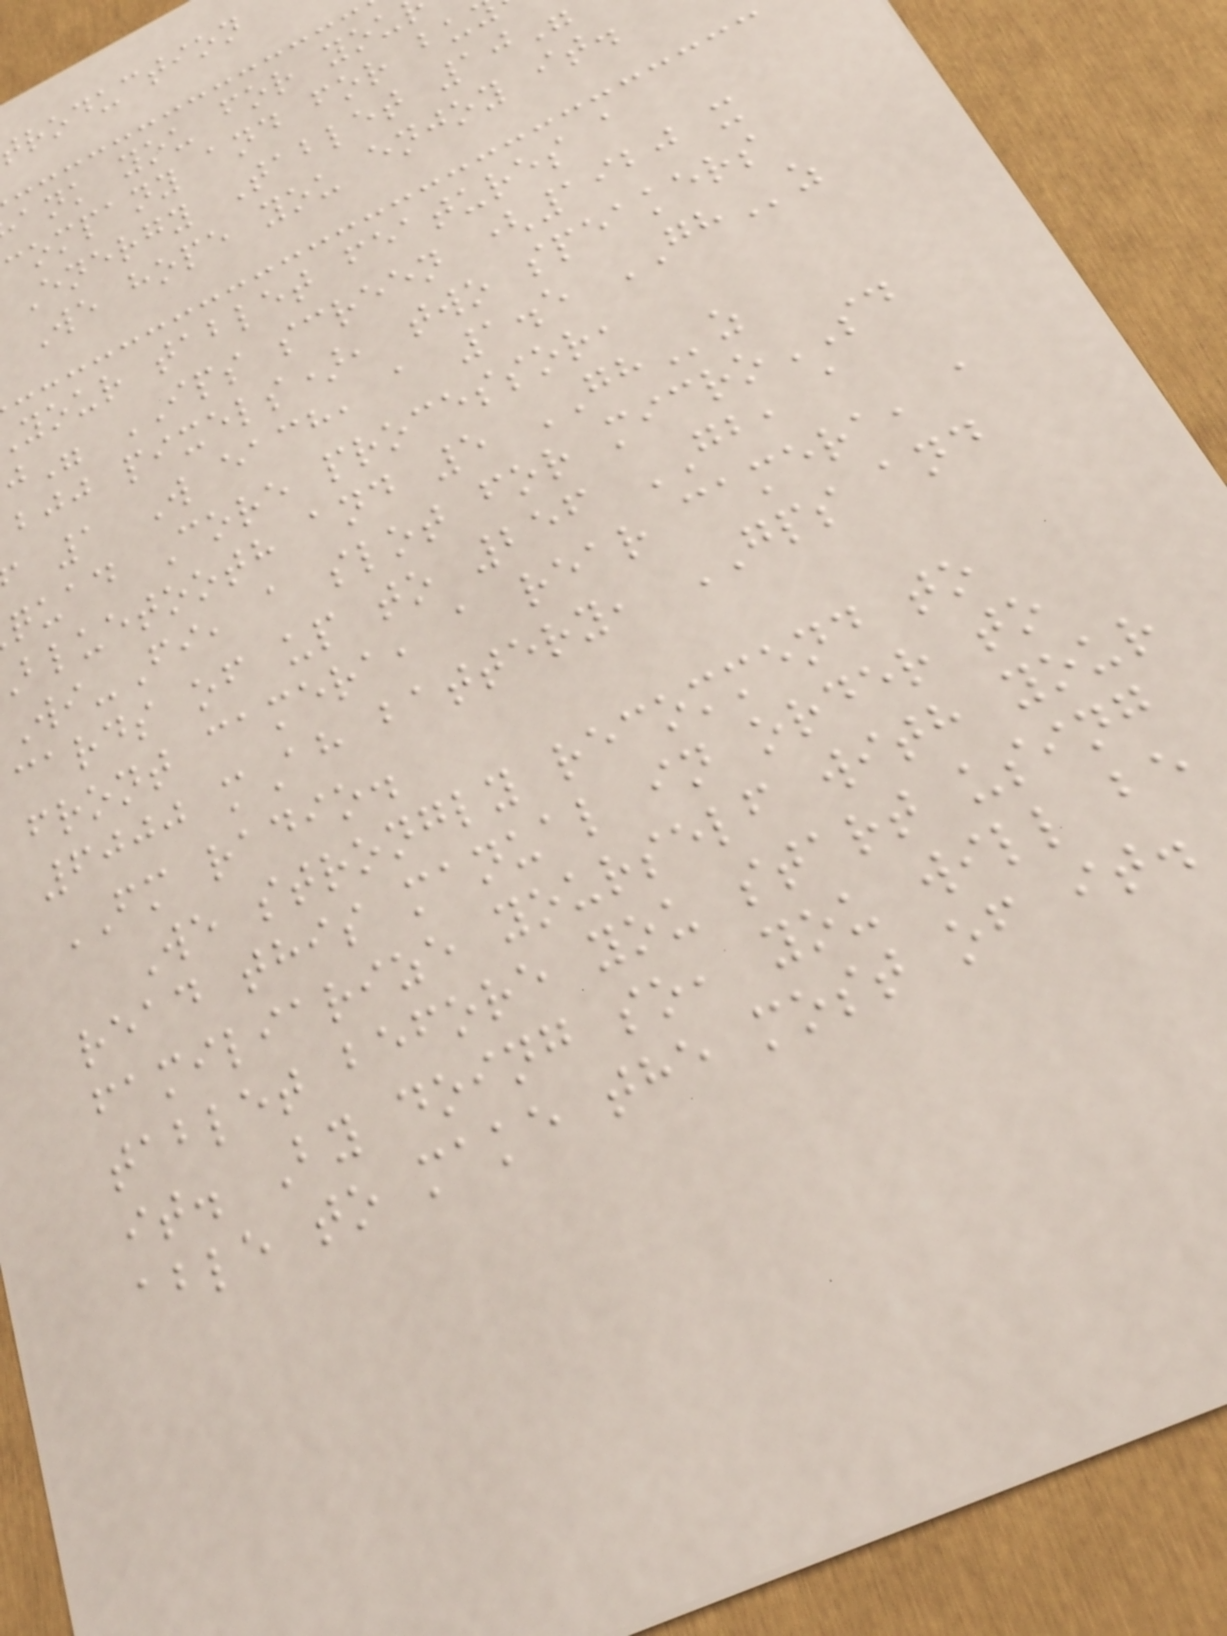roduction
ank you for you
company and for bu
Energy Tablet 10
We hope you enjoy it.
your tablet features a
bjj pixels), two speakers
1 W each, a 1.5 GHz
quad Core processor,
bluetooth and 5 GHz
Wi-Fi, a slot for microSD
cards of up to 256 GB, a
front camera, a rear camera, a
6000 mAh battery, GPS and
FM radio.
We strongly recommend to
read this manual in order to
familiarize yourself with your
tablet before you start using
it. By doing so, you will be
able to make the most of it.
